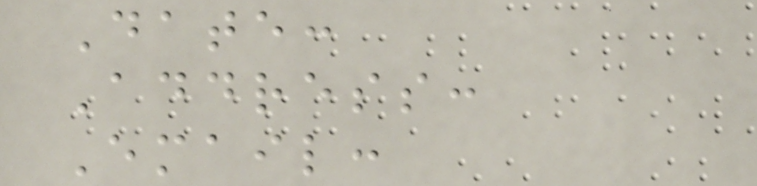Date:
Address:
Email:
